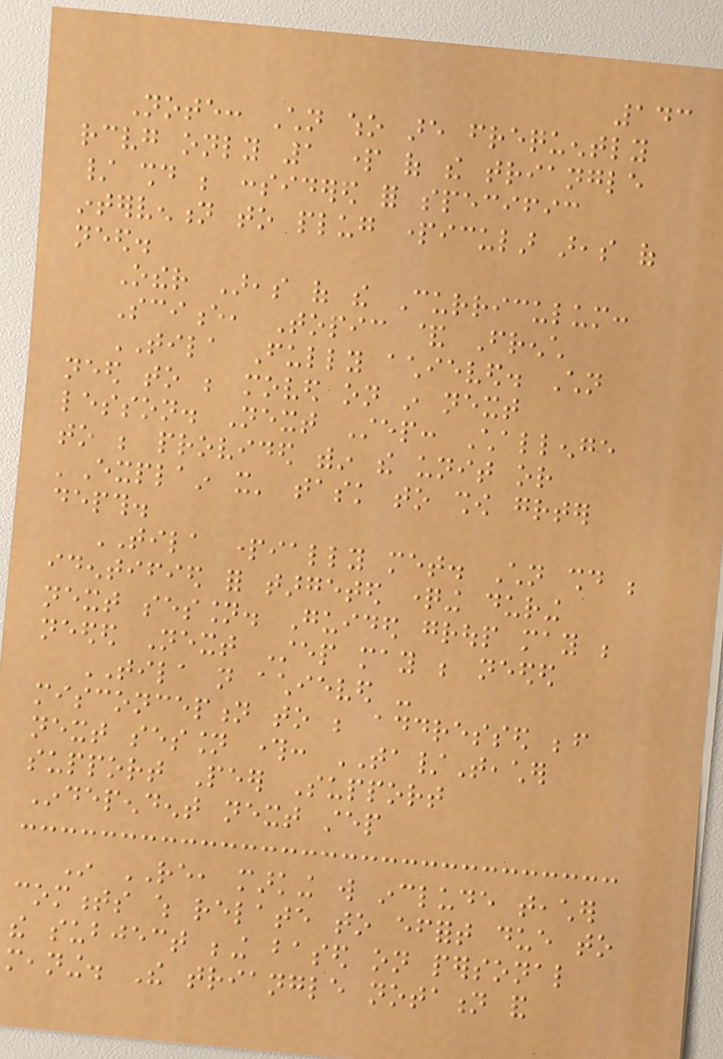143
Note: Children who are frequently
receiving only 1 part of the triangle
/ should be considered for specific
intervention to plug particular areas of
need.
Other Areas of the Curriculum:
Science, Topic & French
TILA Fully achieved. Children
need to be moved on in next
lesson. Next Step: Challenge
to be provided within the unit or
'Explain it' task to show greater
depth.
TILA partially met. Children should be
identified for targeted questioning during
next session. Guided group may be
needed Next Step may be needed
TILA not achieved -
misconception to be addressed before
next session through: TA/Teacher
support Peer Support
Independent next step
In RE, marking will include teacher
comments which relate to effort due to
the subject being based on personal
meaning. The triangle notation and
